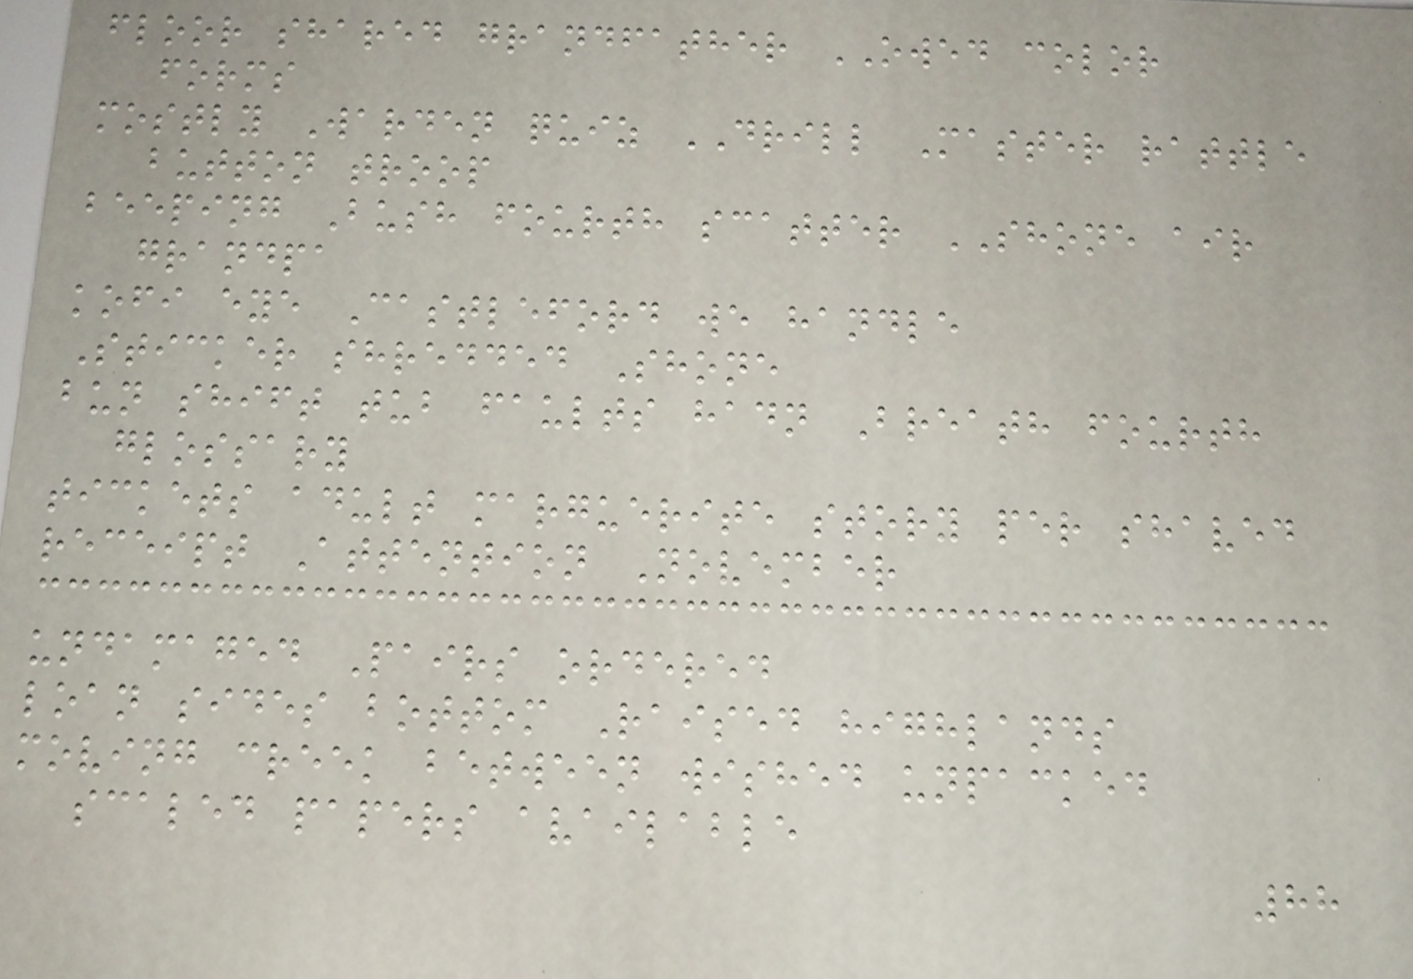floor shared grandfather OWED color
forms
mostly Warden quiz DRILL Master rattle
button troop
beeping Bush fourth scatter SHONE air
grandpa
kofi eye Castleford we handle
Sticker shredded Shone
bun shift tub faults hadn Breath fourth
glossary
tickets adult marguerite story per shaved
receipt Attention November
undamaged Pairs ordered
loan sides bottom Raised highlands
moving creek between wished unpacked
scaled papers available
88
